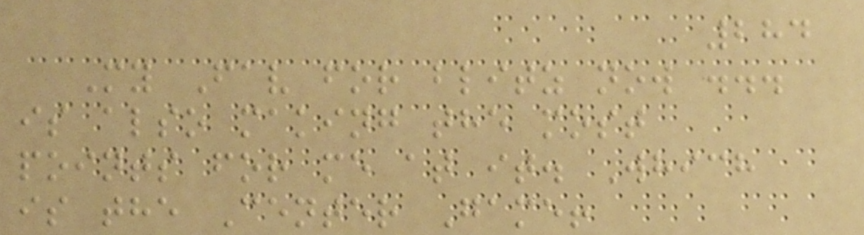284
My Fav for blitz now ...
is also making the most
points for me at it. Which
is the Center Game!
